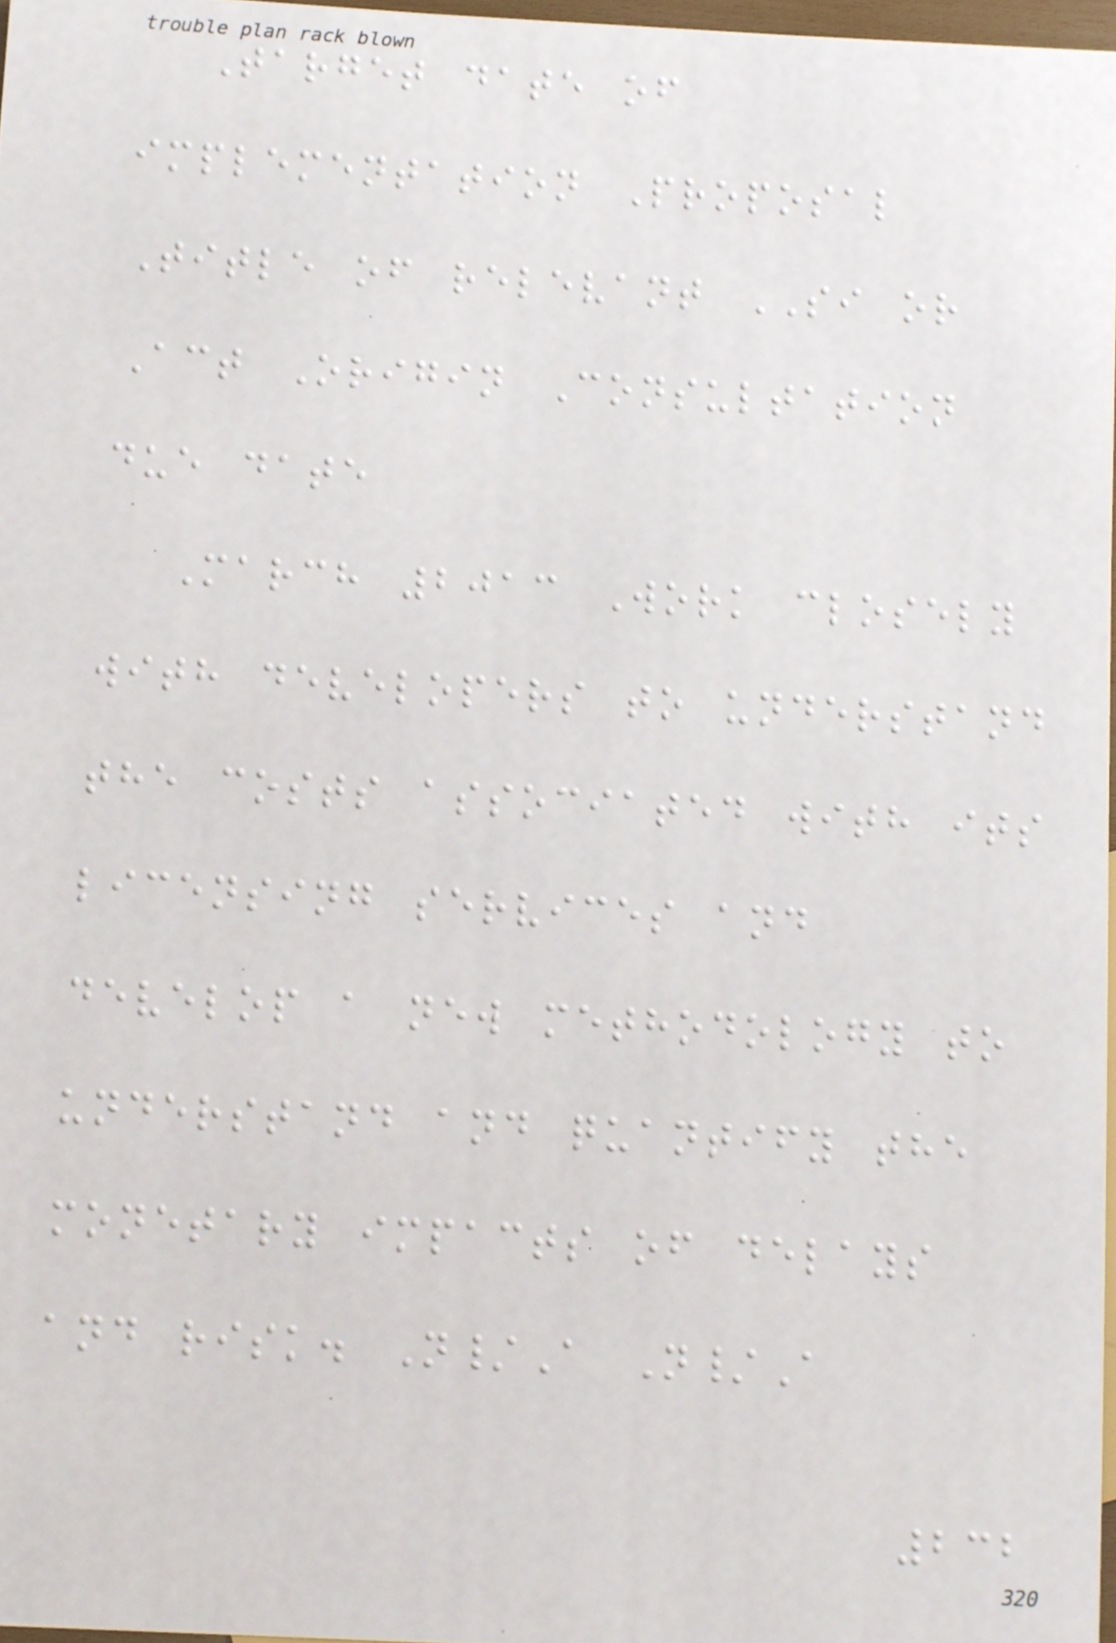Target date of
implementation Proposal
Title of relevant SI or
Act Origin Consultation
due date
March 2013 Work closely
with developers to understand
the costs associated with its
licensing services and
develop a new methodology to
understand and quantify the
monetary impacts of delays
and risk. N/A N/A
232
